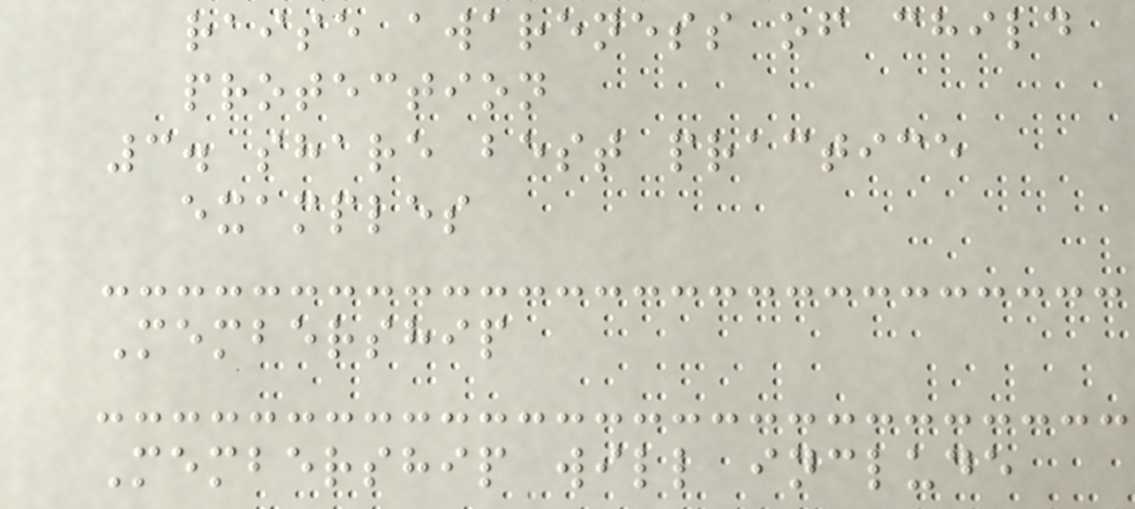raise awareness of child
protection
3. share best practice
examples
Membership
Membership will include
